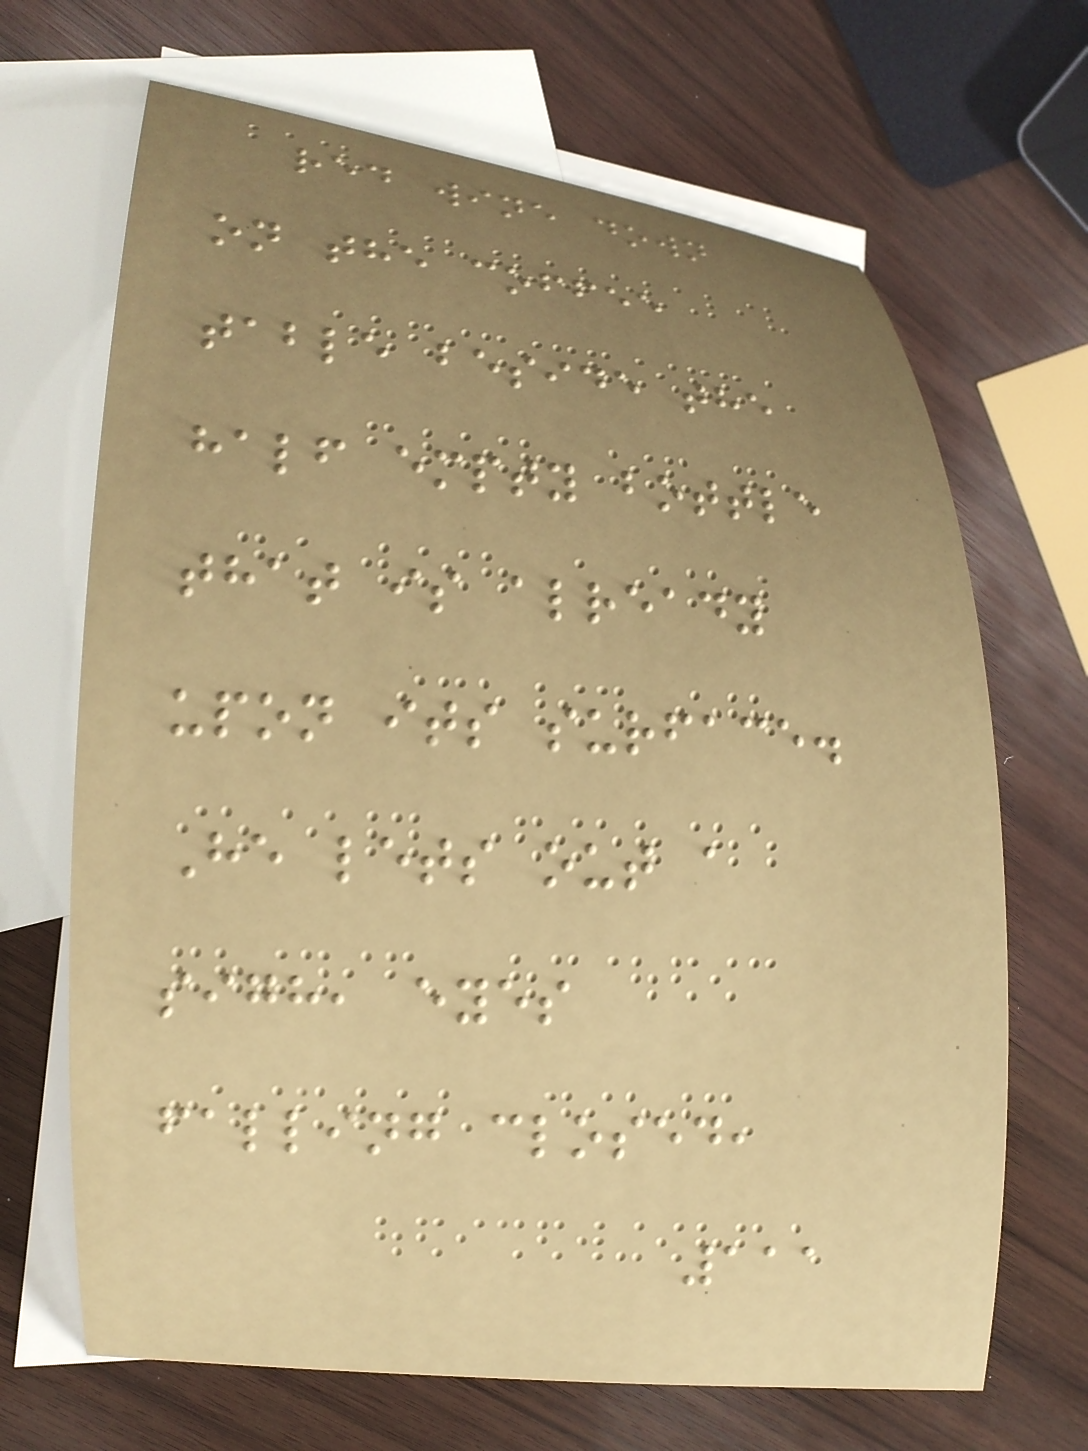red wine down
on the coffee
table beside the
half empty bottle
that is already
upon its surface.
He lets out a
sigh, eyes
falling closed,
111
